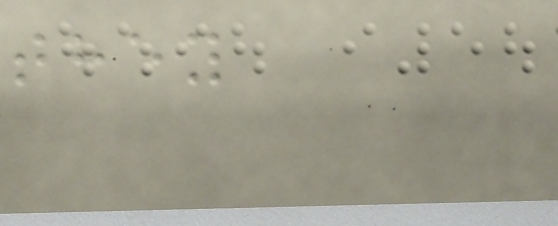they
